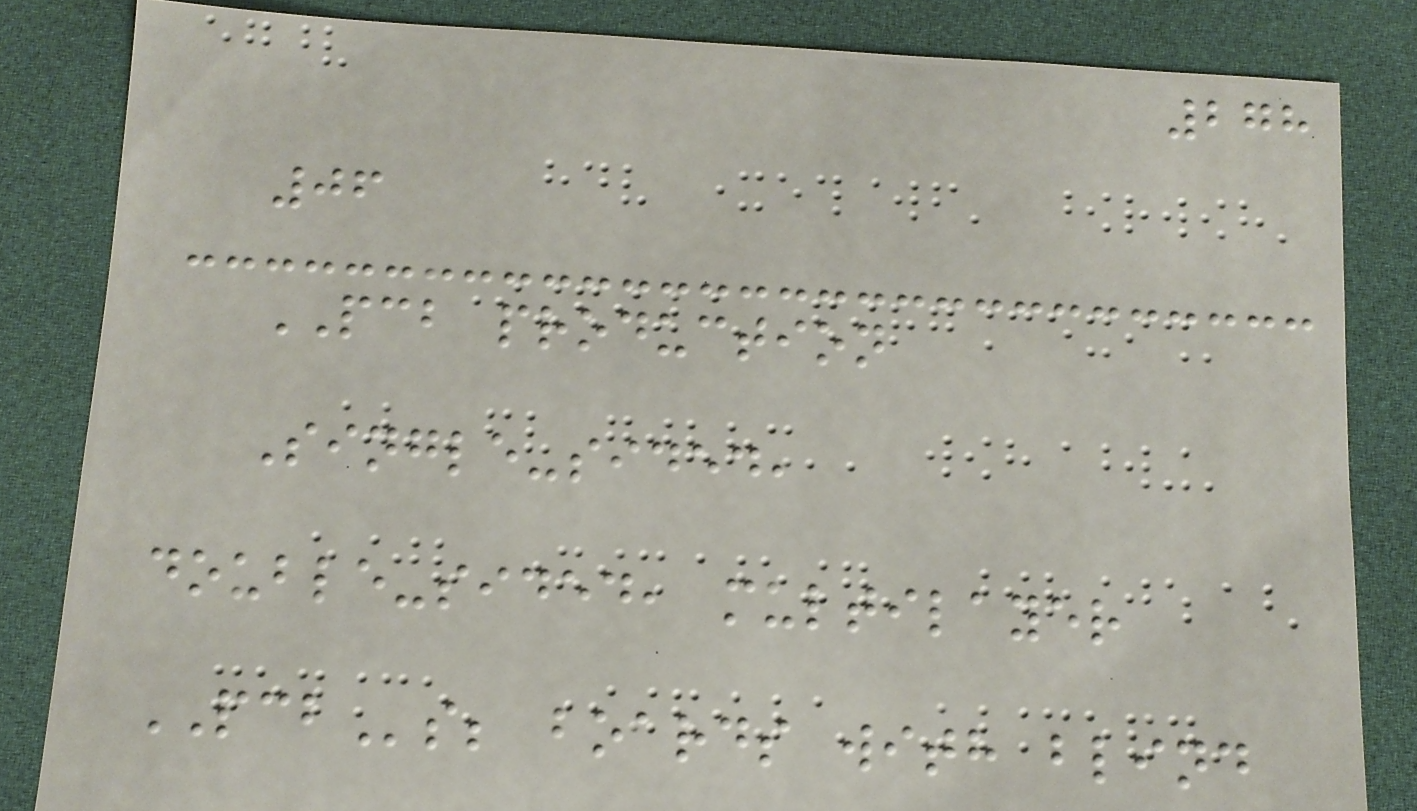278
06
PCB production
Single-sided,
double-sided, multilayer
PCBs; boards with blind
